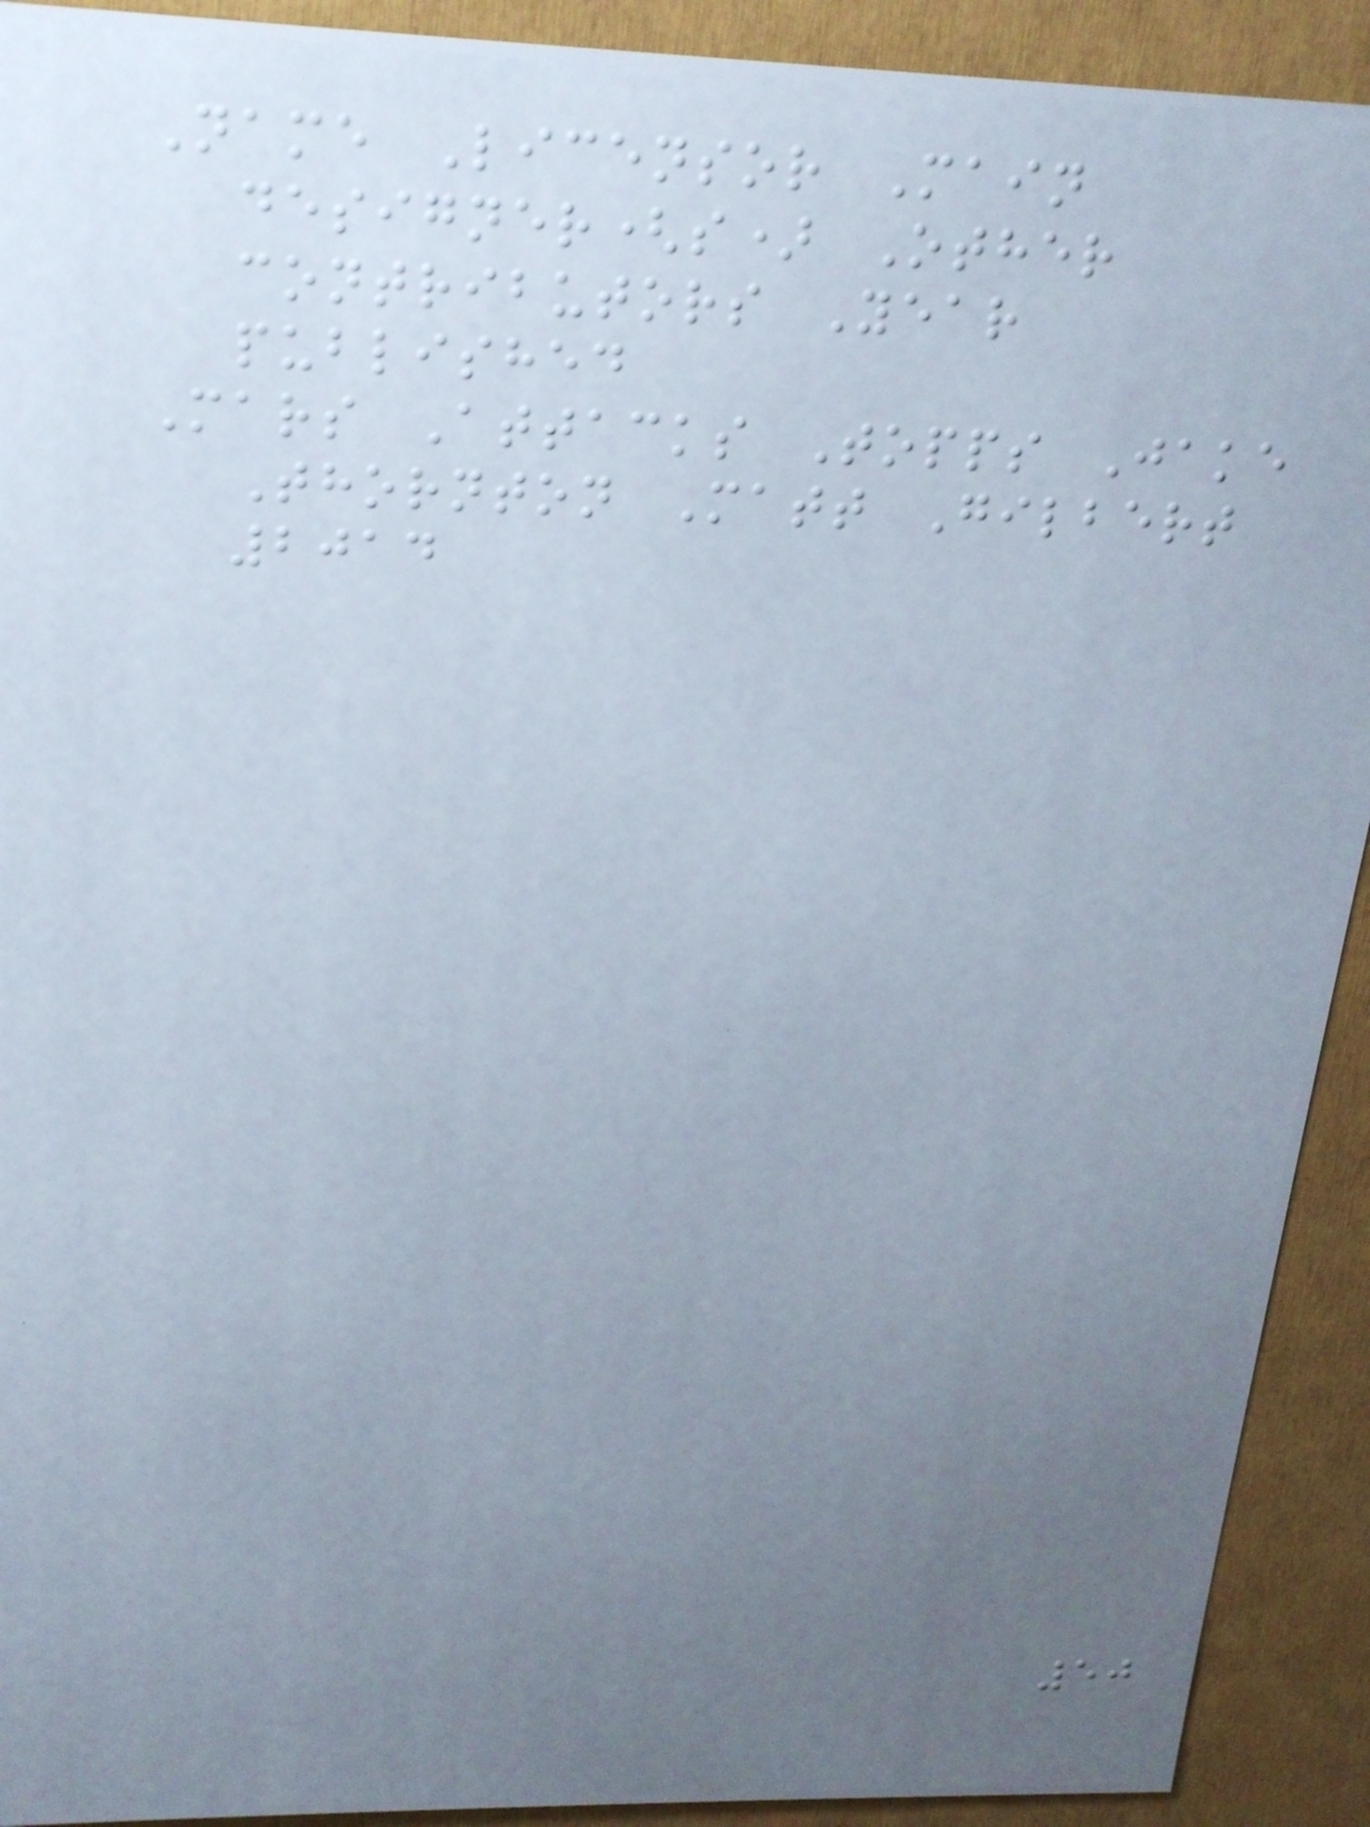Name Licensor Main
designer(s) Other
contributors Year
published
Mars Attacks Topps Jake
Thornton Matt Gilbert
2014
50
